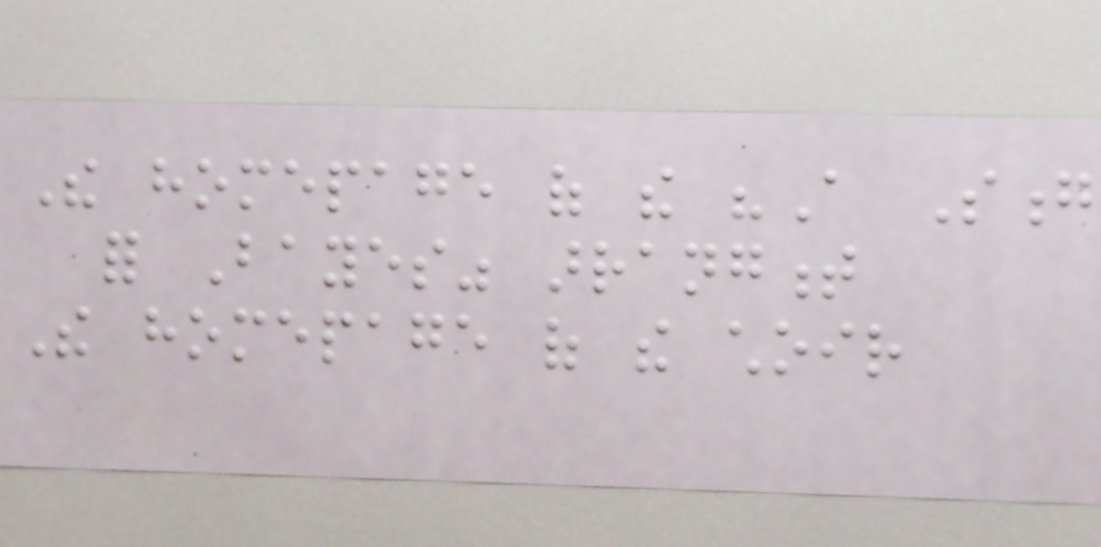The homepage of the "A Song
for Bayes" arrangment
The homepage of the choir
